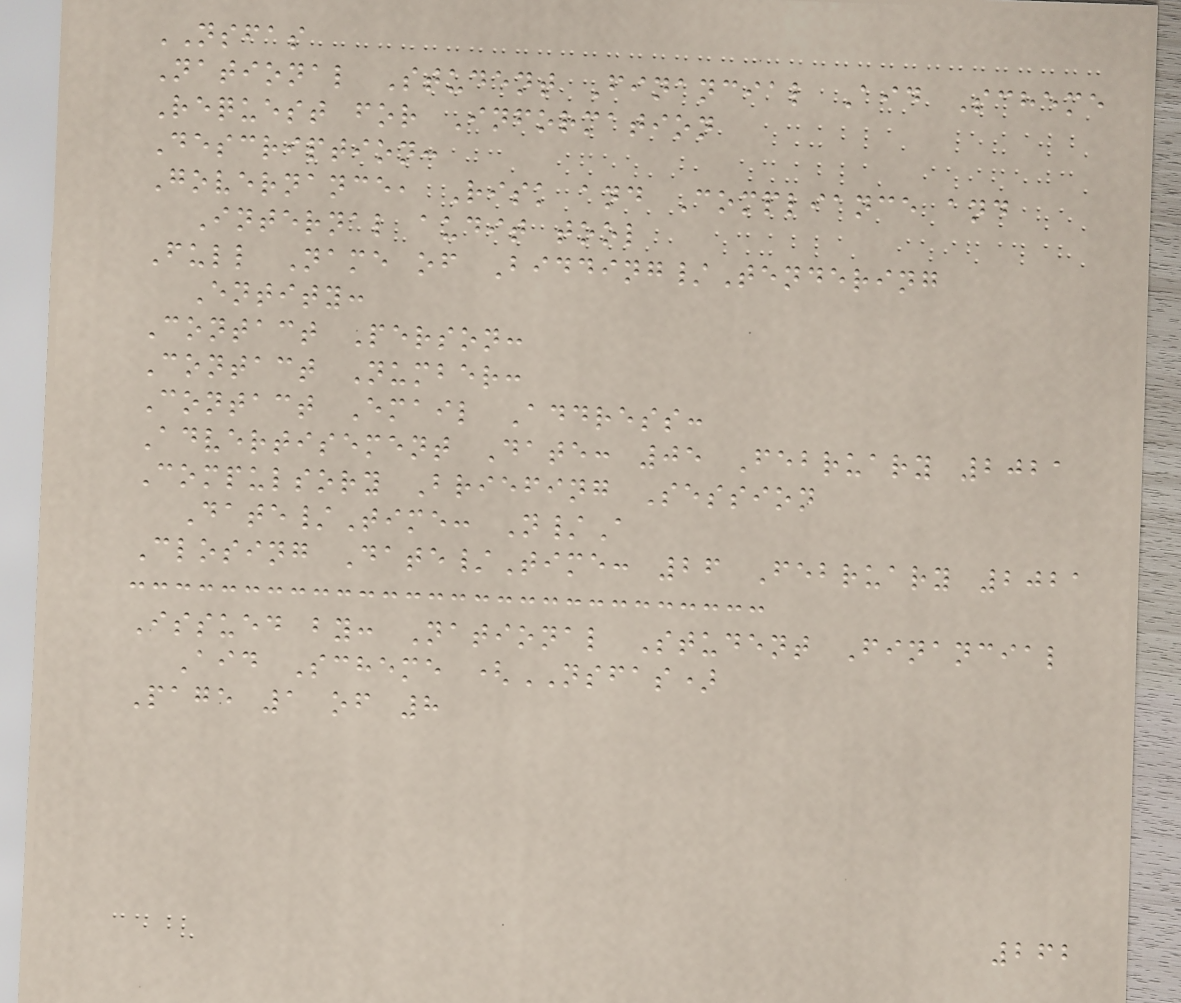NSFAS
National Student Financial Aid Scheme
Request for Information
Description:
Governance, Risk and Compliance and
Internal audit tool
Full Name of Bidding/Tendering
Entity:
Contact Person:
Contact Number:
Contact Email Address:
Advertisement Date: 05 February 2021
Compulsory Briefing Session
Date/Time: N/A
Closing Date/Time: 26 February 2021
Issued by: National Student Financial
Aid Scheme (NSFAS)
Page 1 of 8
262
